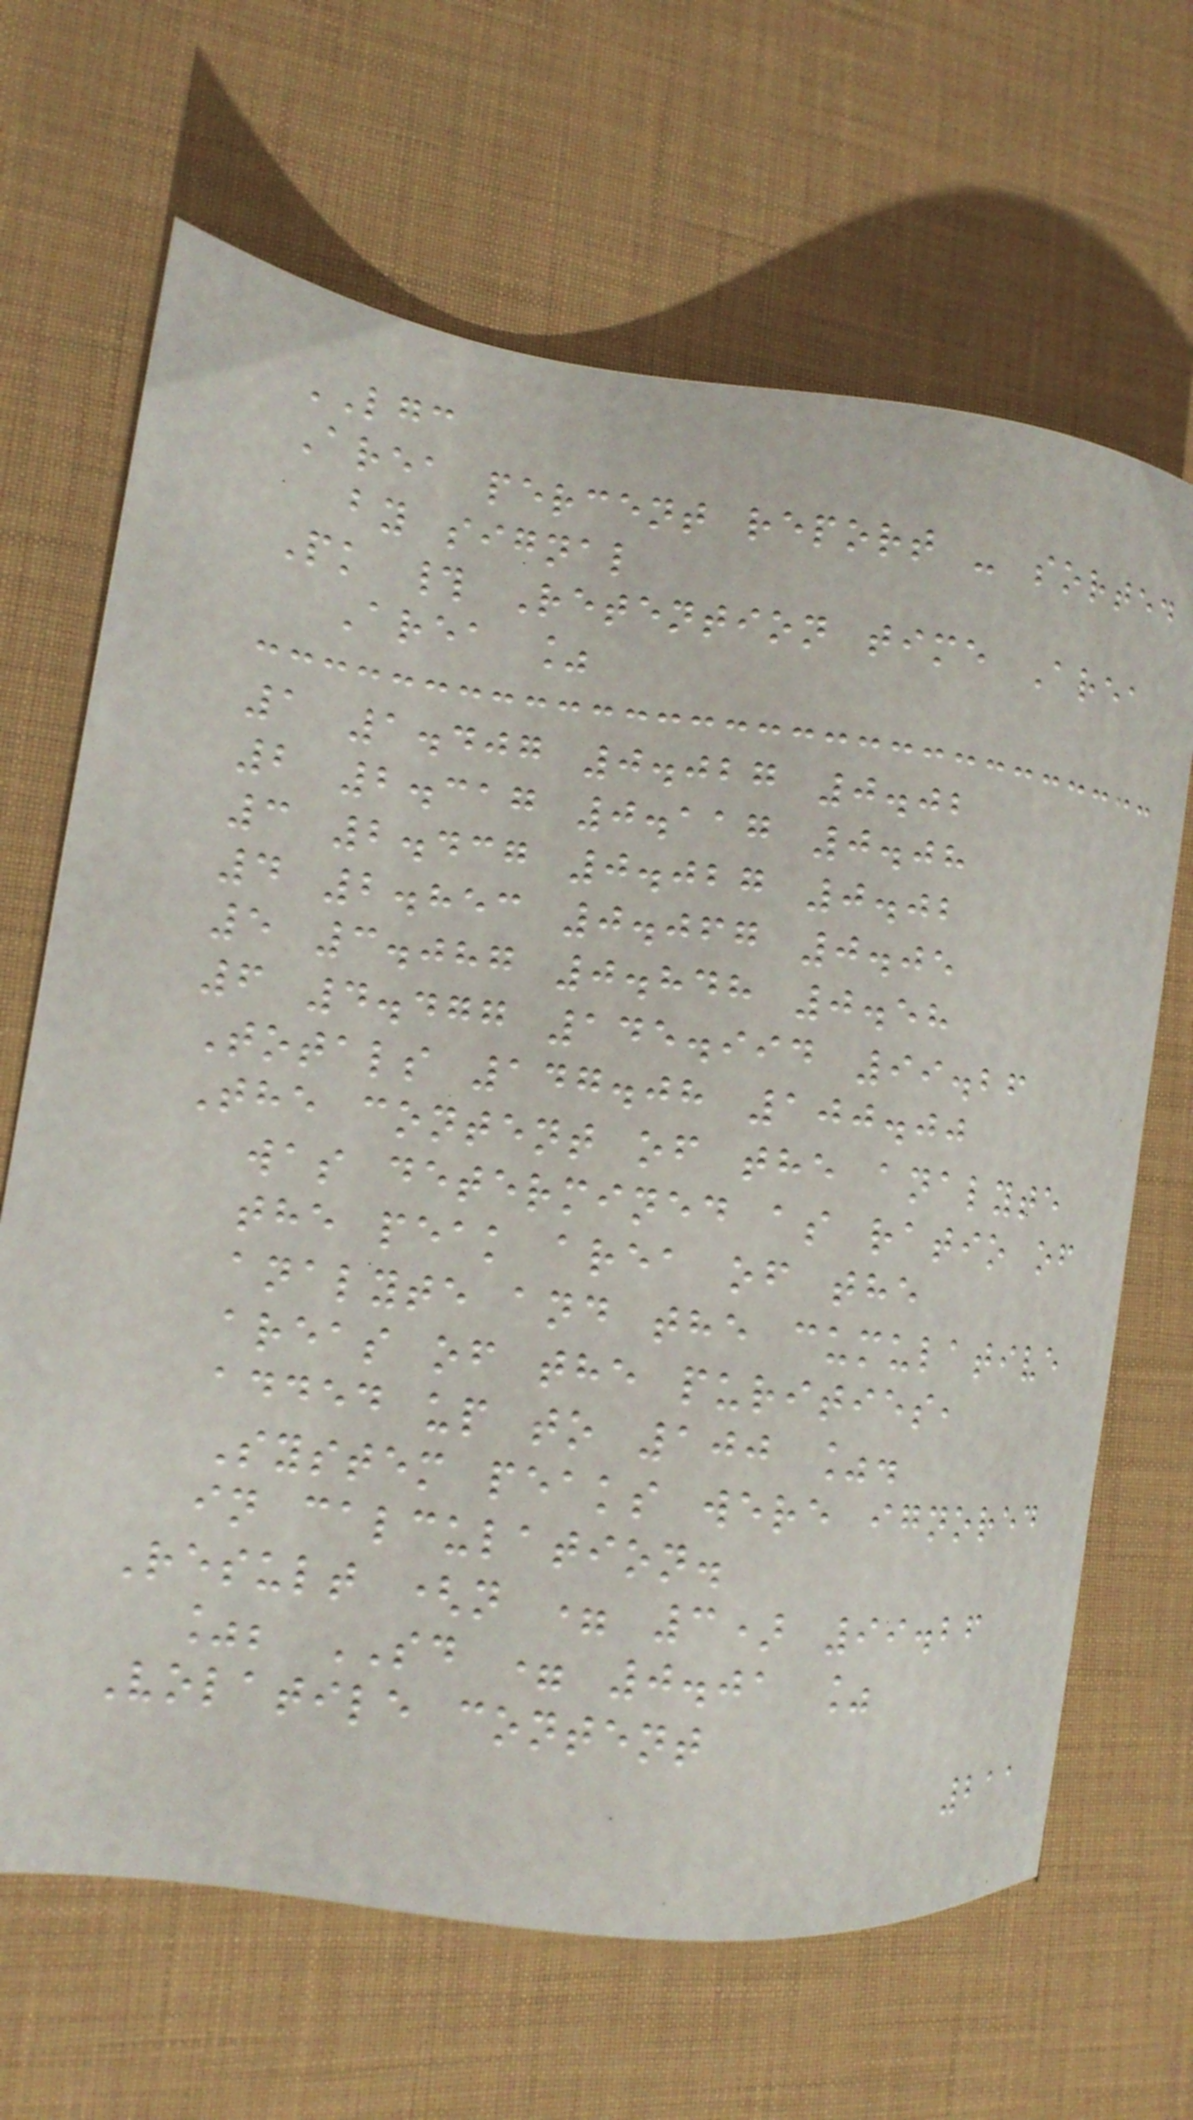LGC
Area percent report - sorted
by signal
Pk # Retention time Area
Area %
1 1.407 0.027 0.02
2 2.317 0.117 0.08
3 2.437 0.027 0.02
4 2.853 0.067 0.05
5 3.087 0.848 0.58
6 4.477 145.994 99.26
Totals 147.08 100.00
The content of the analyte
was determined as ratio of
the peak area of the
analyte and the cumulative
areas of the purities,
added up to 100 %.
System peaks were ignored
in calculation.
Result (n = 3) 99.26
%; SD = 0.01 %
Volatile content
211
